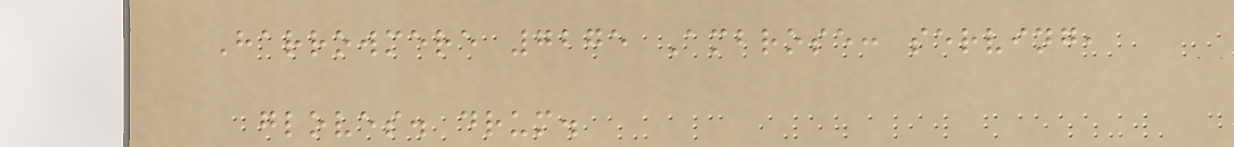Harrowmere 7275 Ambrose: serving,
gloves. drum.
